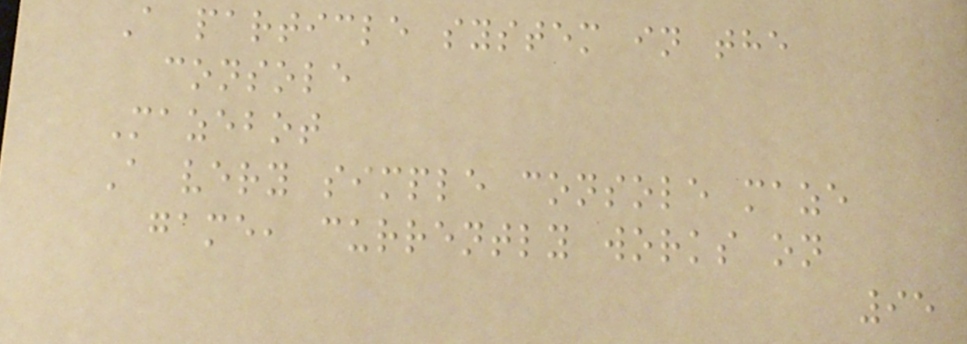A particle system in the
console
Mazebot
A very simple console maze
game, currently works on
95
